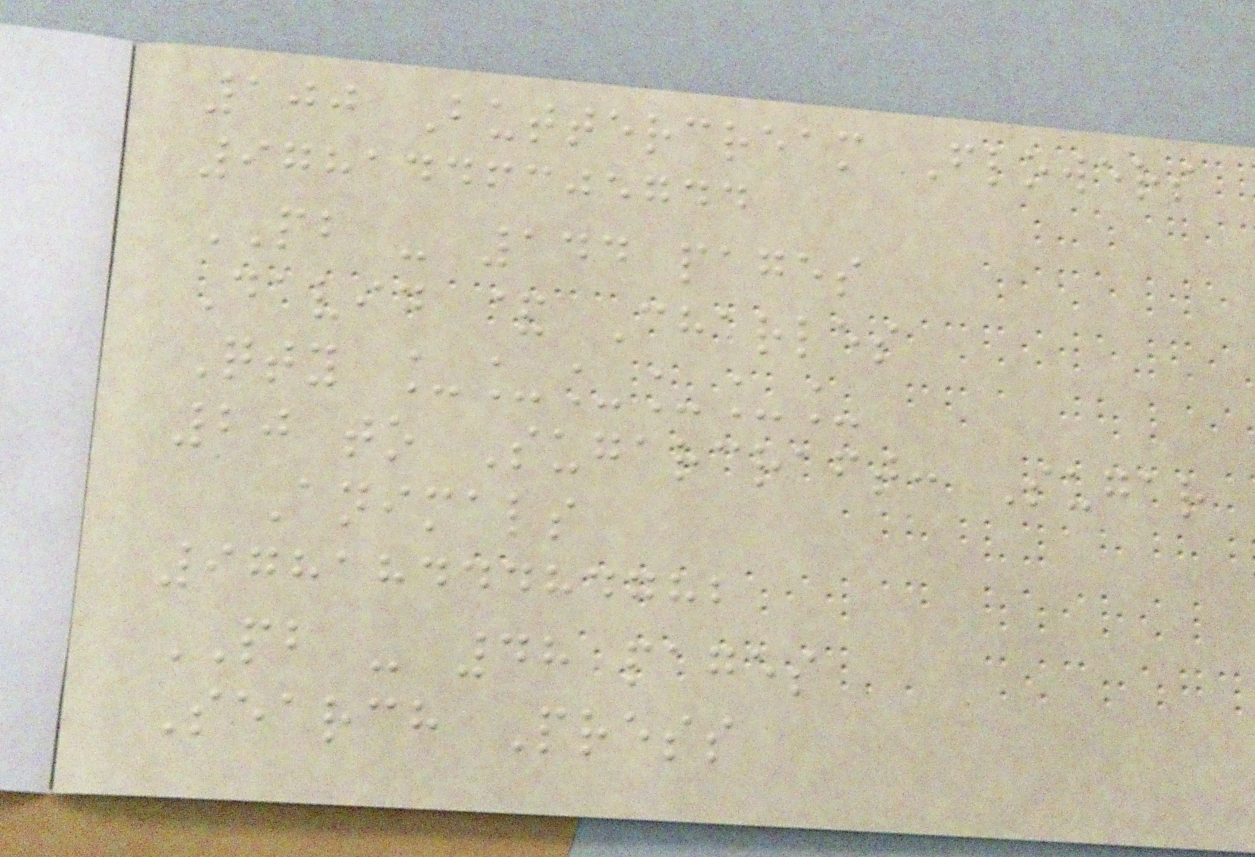100 Buttercream Flowers
9781446305744
PB - 144 pages
David & Charles
Qty ______
20 to Sugarcraft: Sugar
Animals
9781844484782
PB - 48 pages
Search Press
